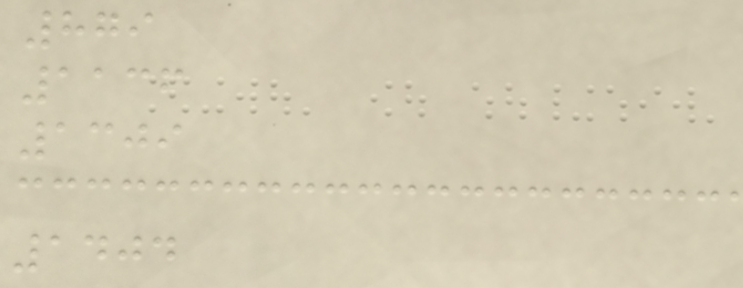879
1136
1309
1404
